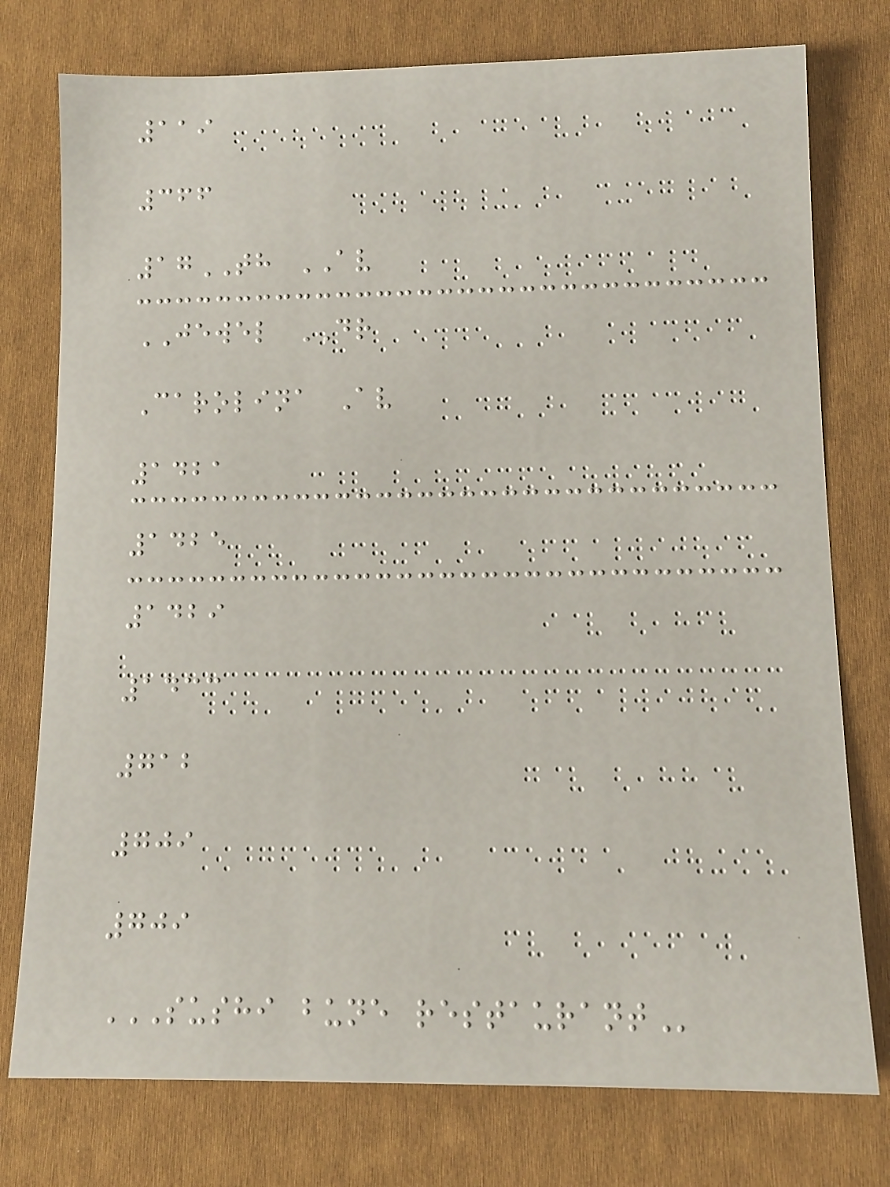119
366
17TH AV
JEWEL DR
Carolina Av
1421
1425
1429
1433
712
709
709
SUSHI BUNE RESTAURANT
